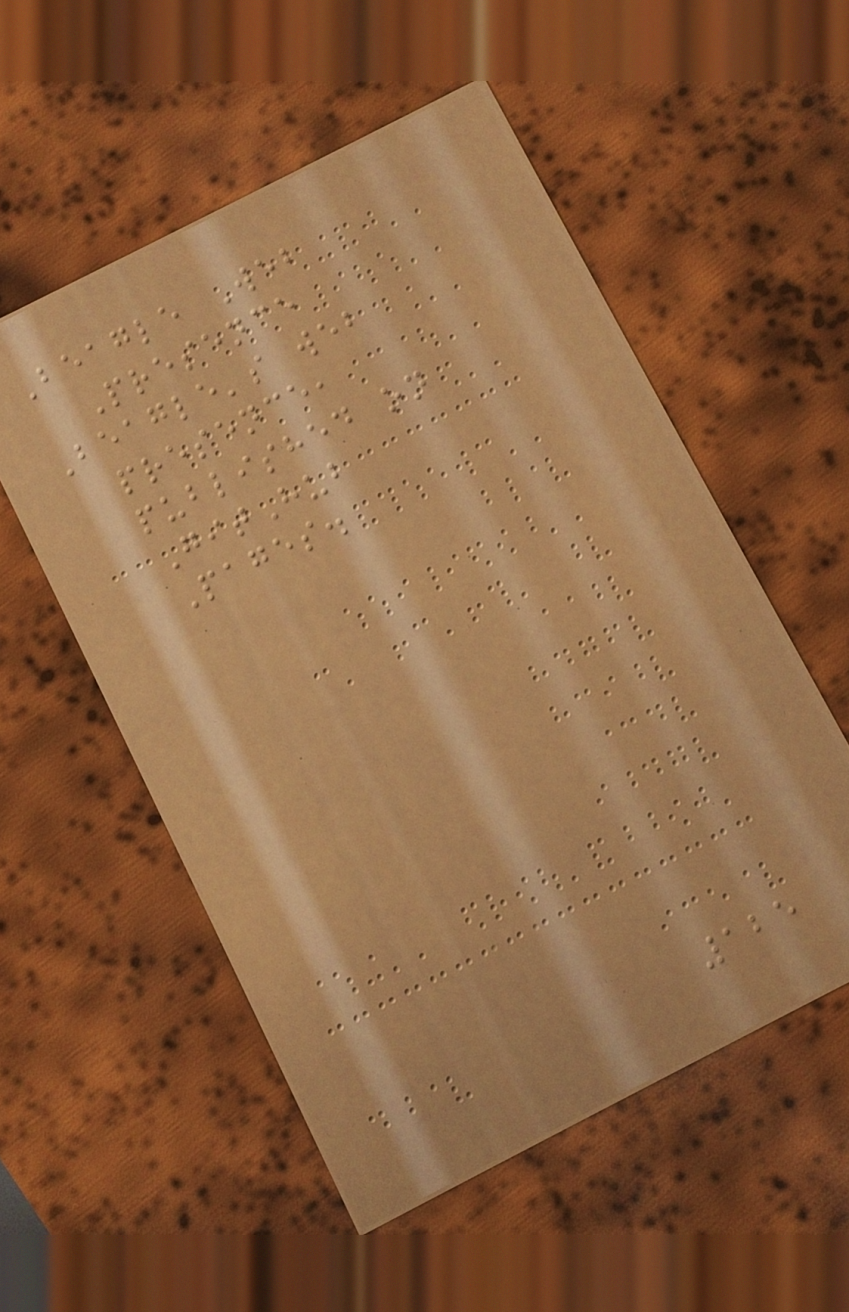Beagle Web
Presence
Beagle's web
presence,
published on
GitHub
Pages.
125
